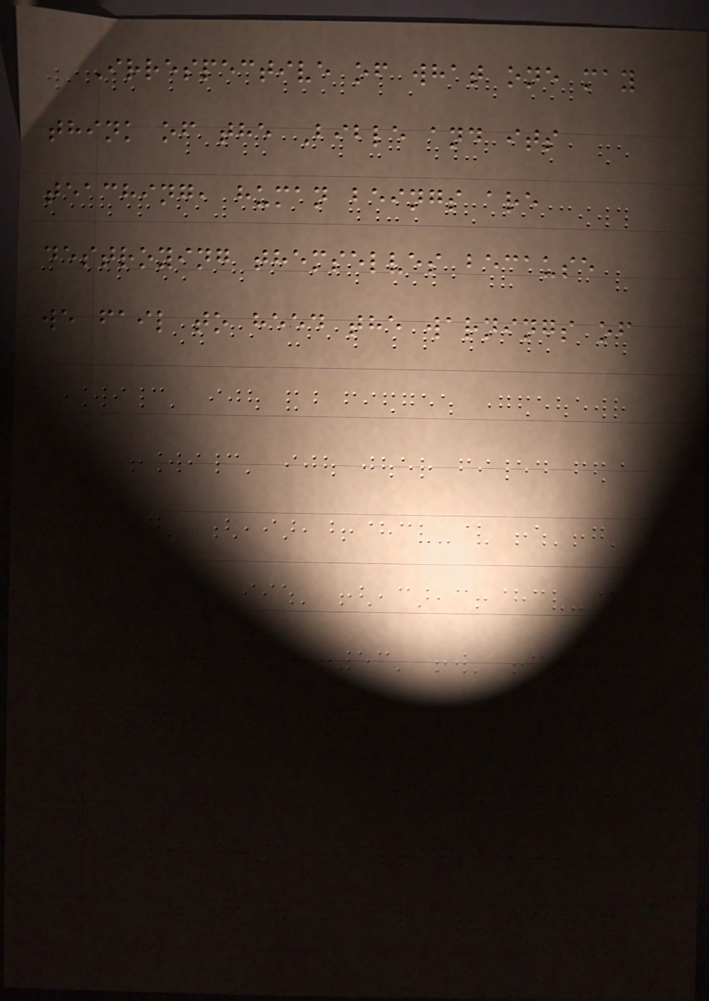Irrespective of what one may
think of the Bible and its
teaching, human beings are
destroying themselves because
we fail to heed the warnings of
